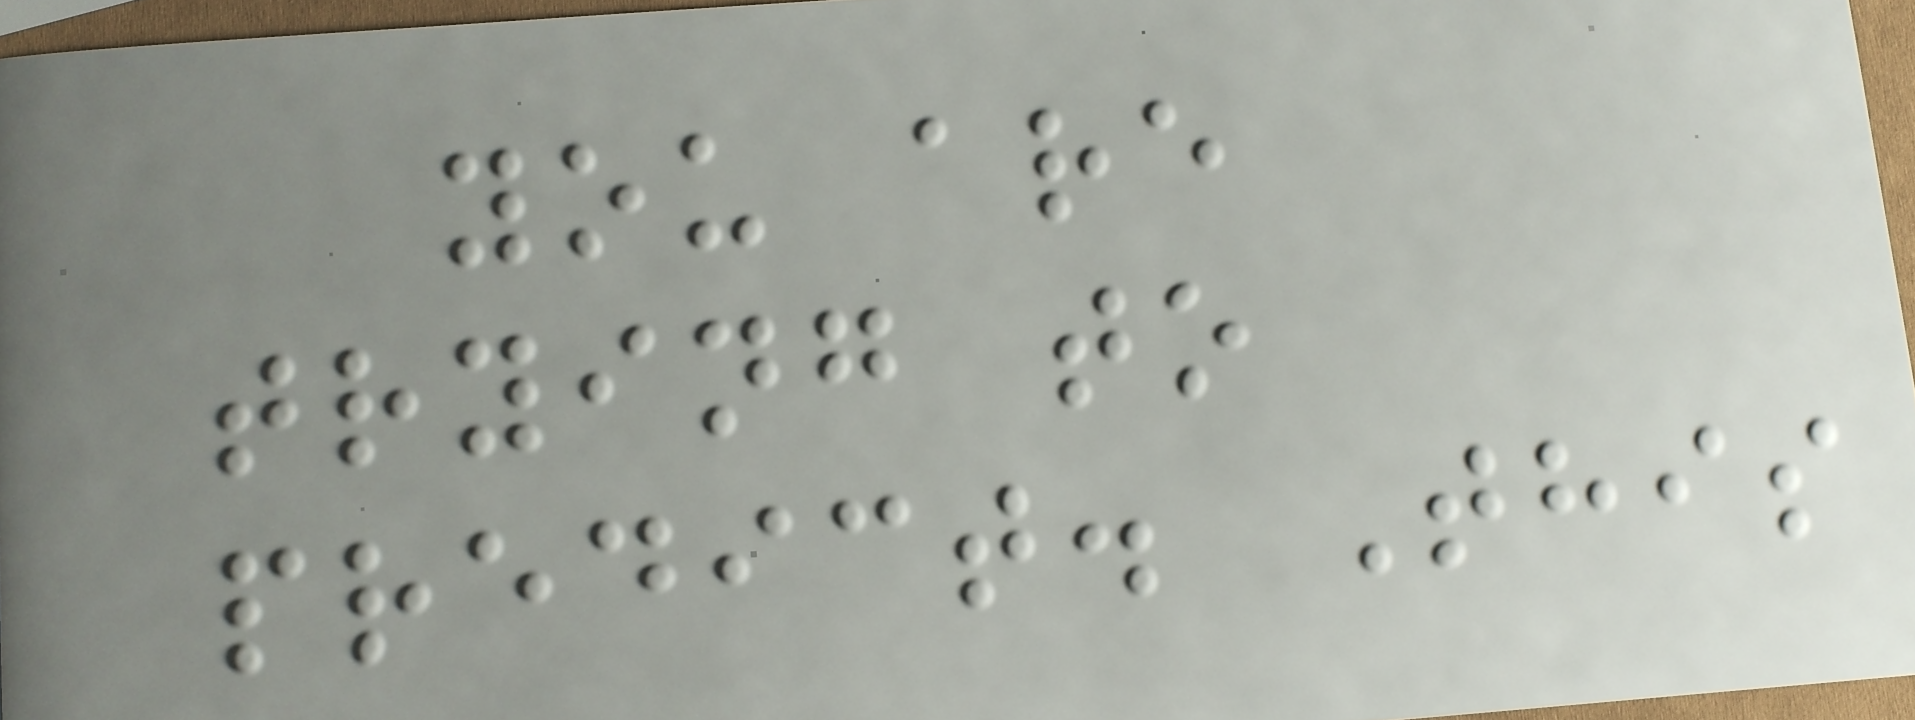you are
trying to
predict. This
